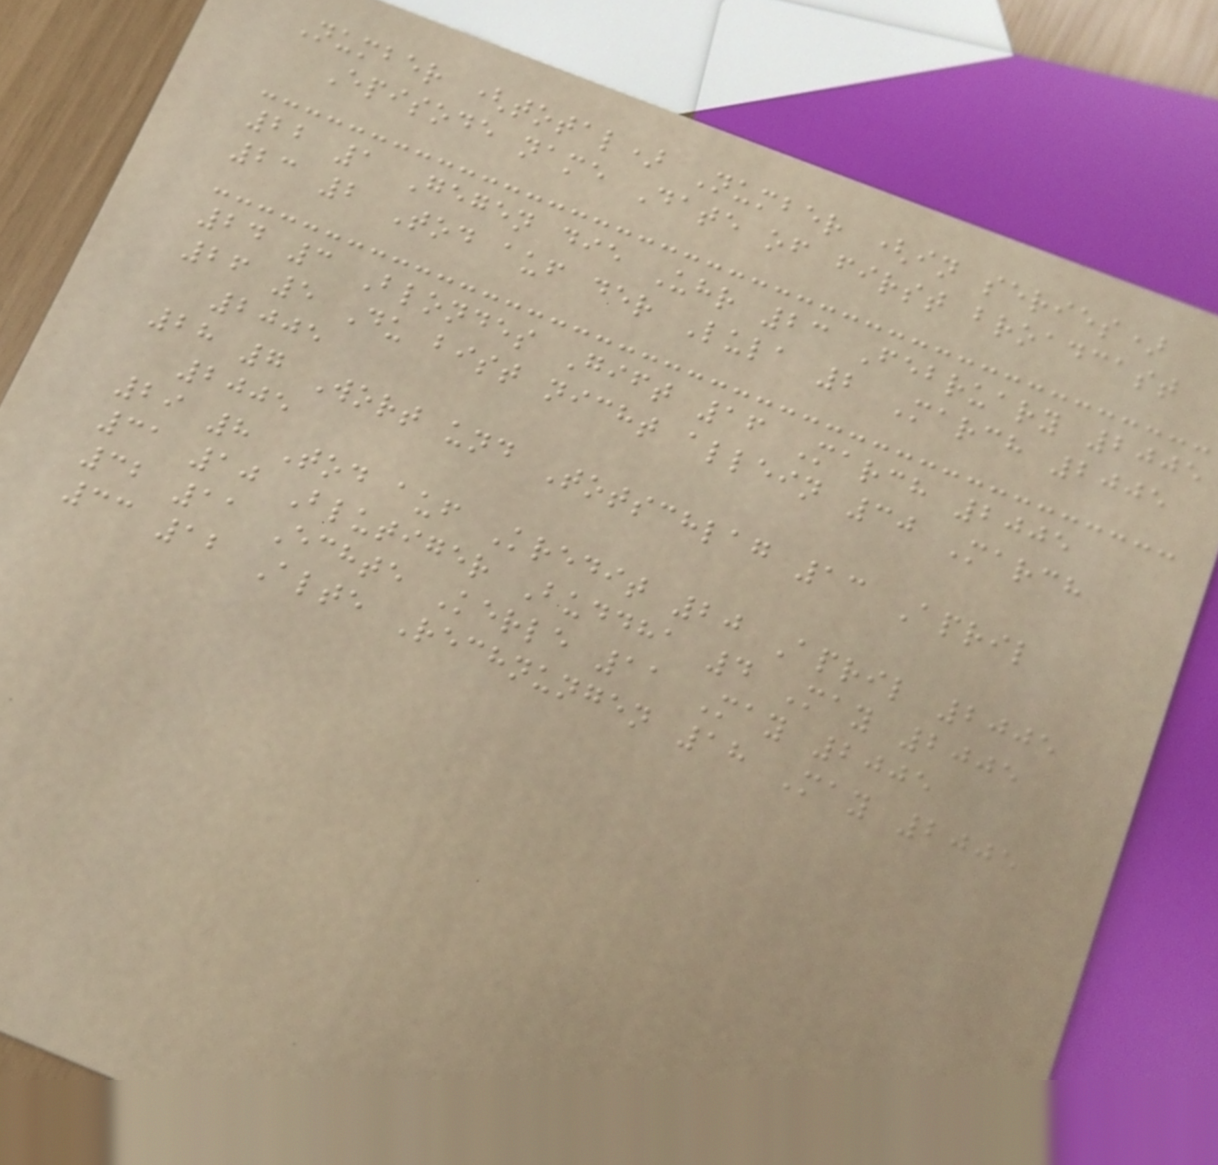Number (total) Number (in series)
Episode name Date of first broadcast
22 1 Gegen die Uhr 23 February 2005
23 2 Tod auf der Lula 2 March 2005
24 3 Blondes Gift 16 March 2005
26 5 Du bist nicht allein 30 March
2005
28 7 Wort und Totschlag 13 April
2005
29 8 Tod auf Kredit 20 April 2005
31 10 Blutiger Buddha 4 May 2005
32 11 Echte Kerle 11 May 2005
33 12 Alte Rechnungen 18 May 2005
